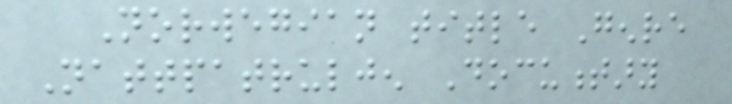Norwegian title Genre
Nattpatruljen Documentary
